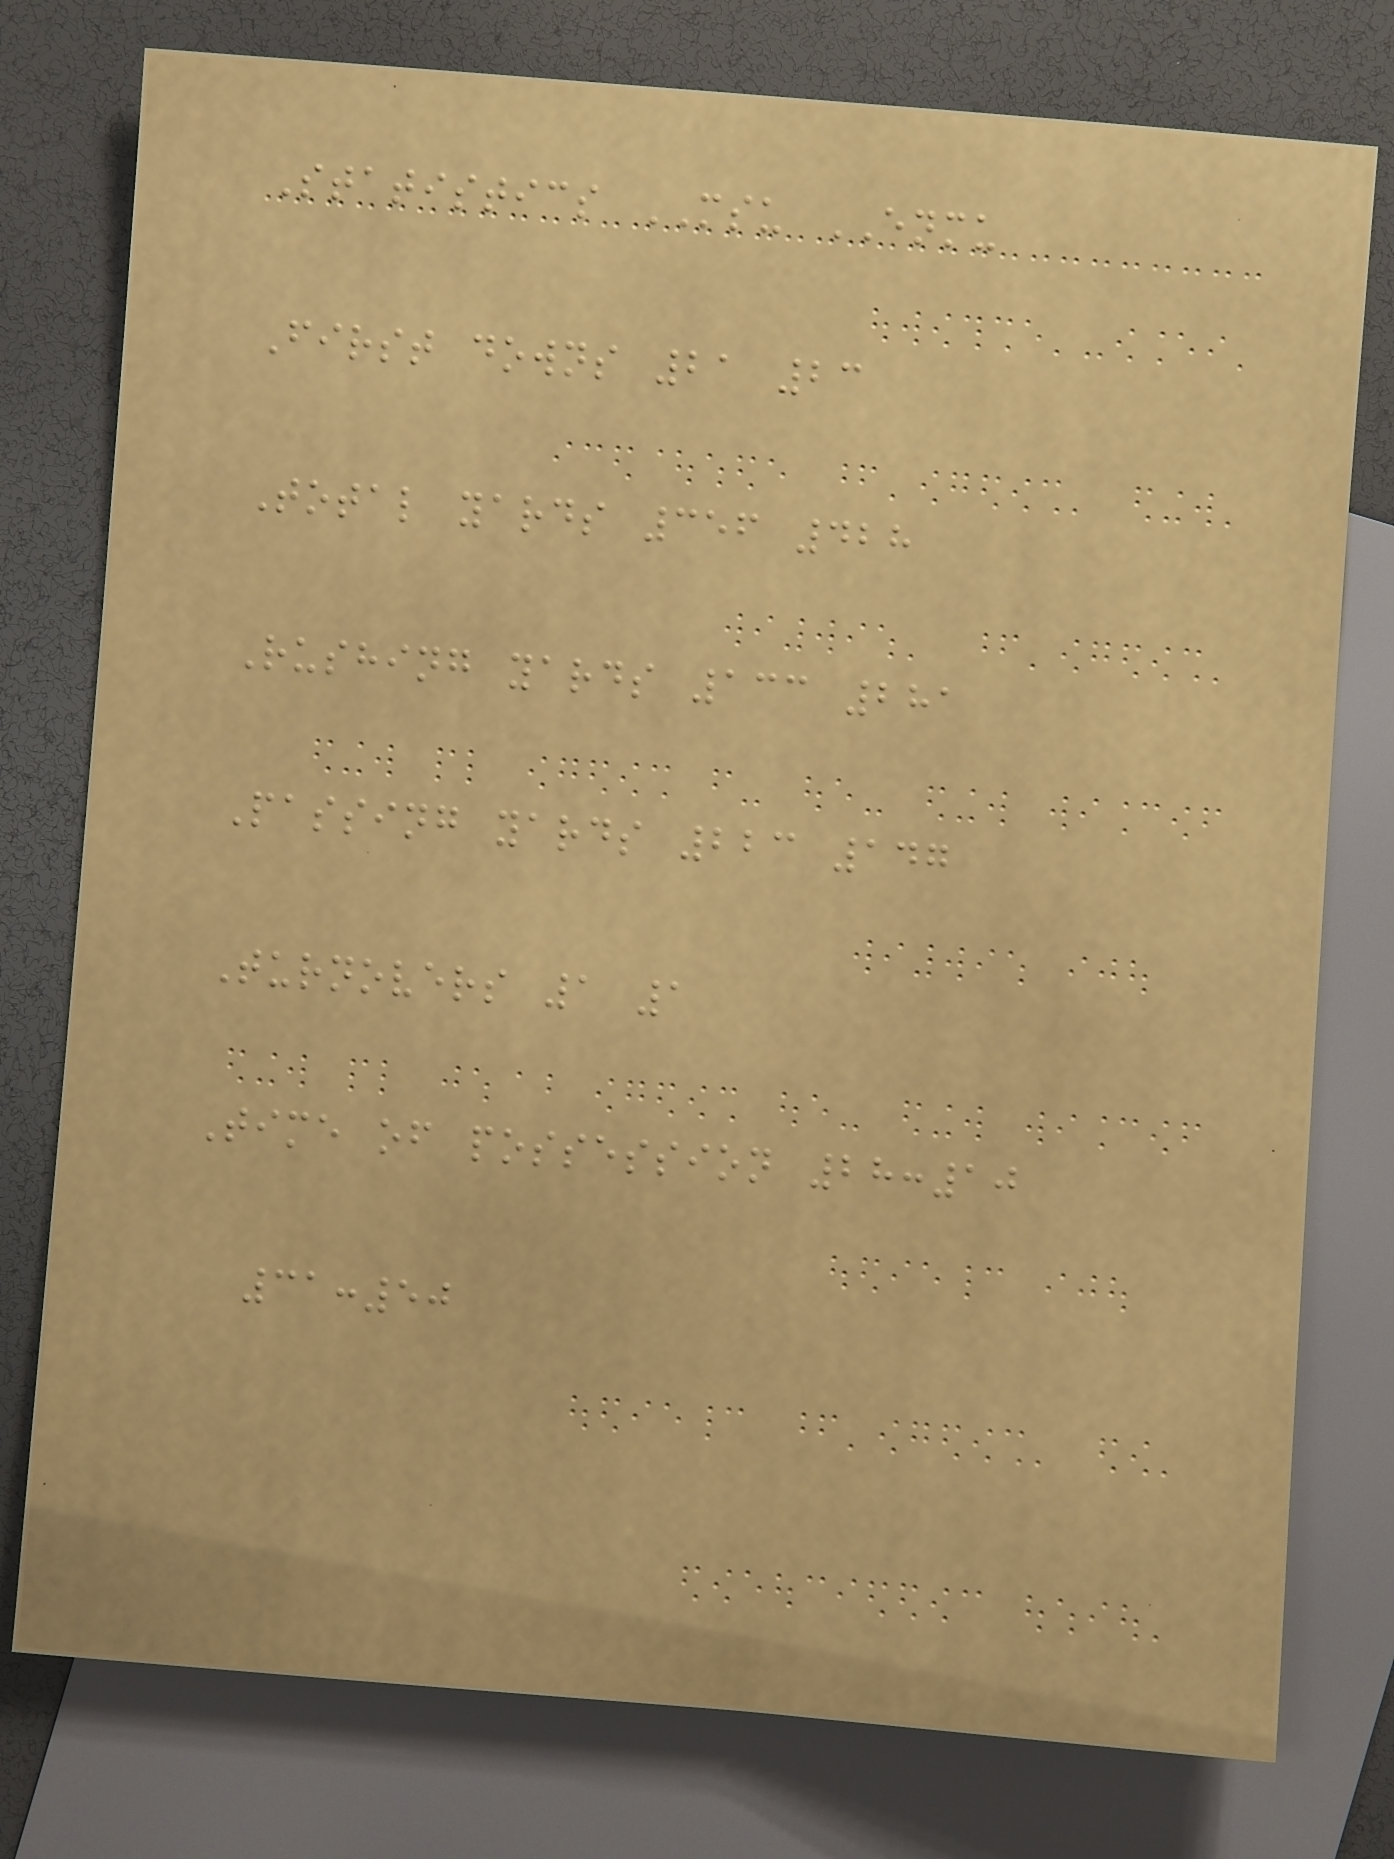Statistics MSU ENMU
First downs 21 23
Total yards 356 428
Rushing yards 133 281
Passing yards 223 147
Turnovers 1 1
Time of possession 28:10
31:50
